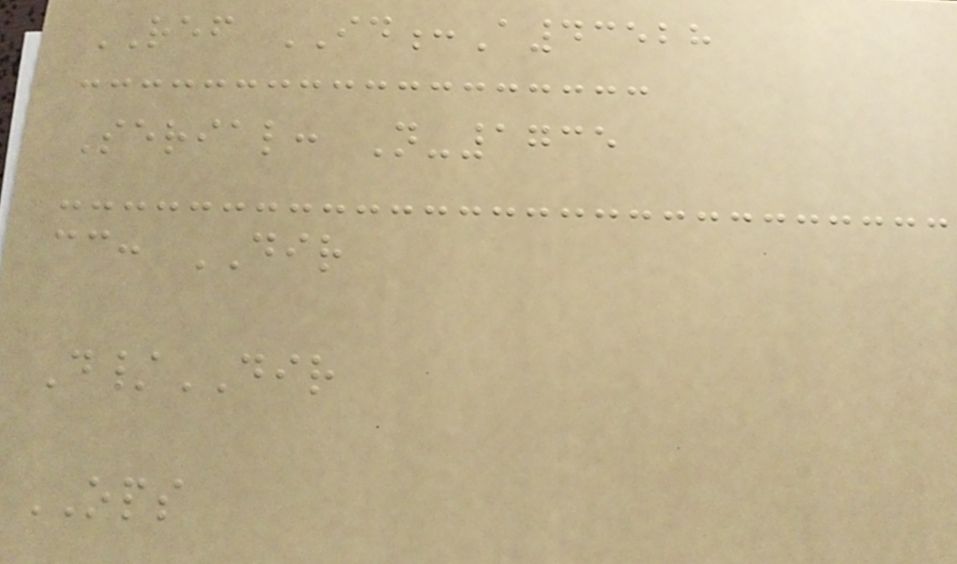REF ID:A43528
Serial: N-1735
cc: DIR
D/DIR
OPS
